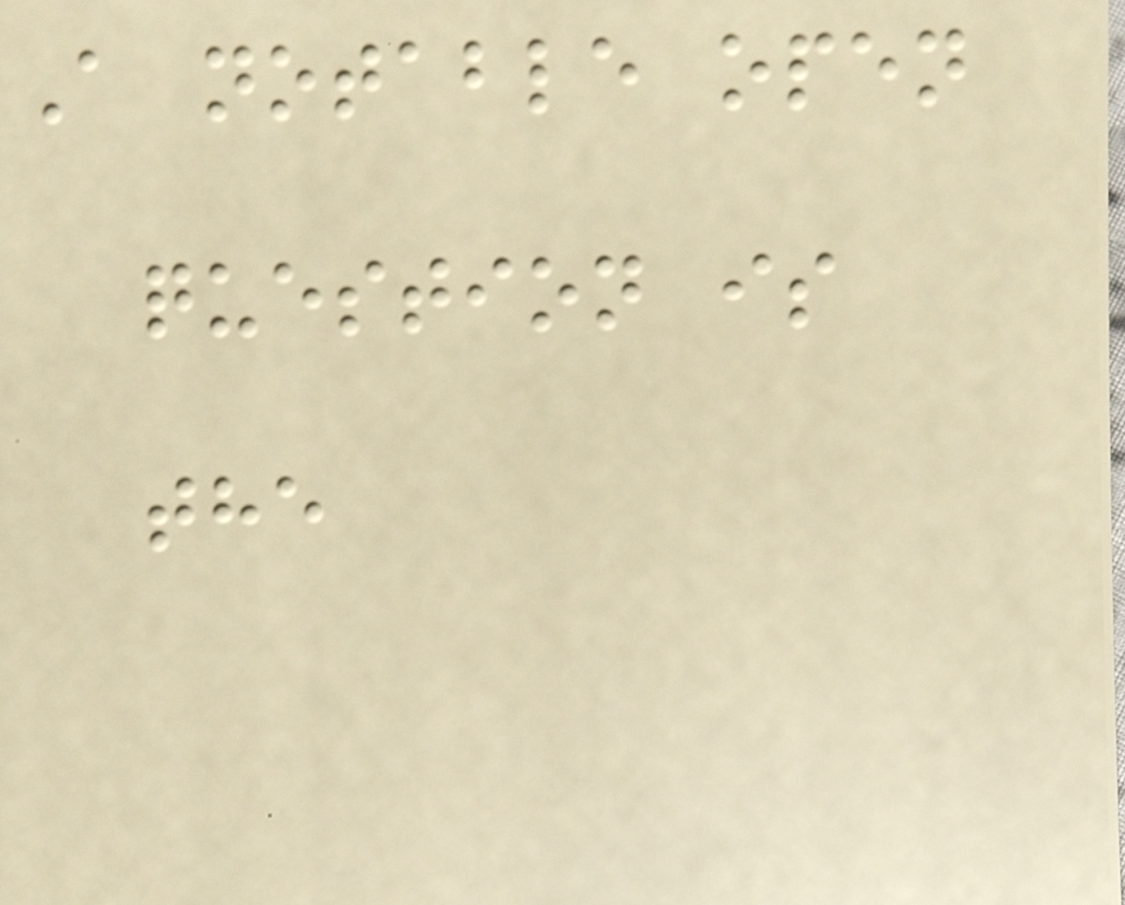A notable open
question is
the
